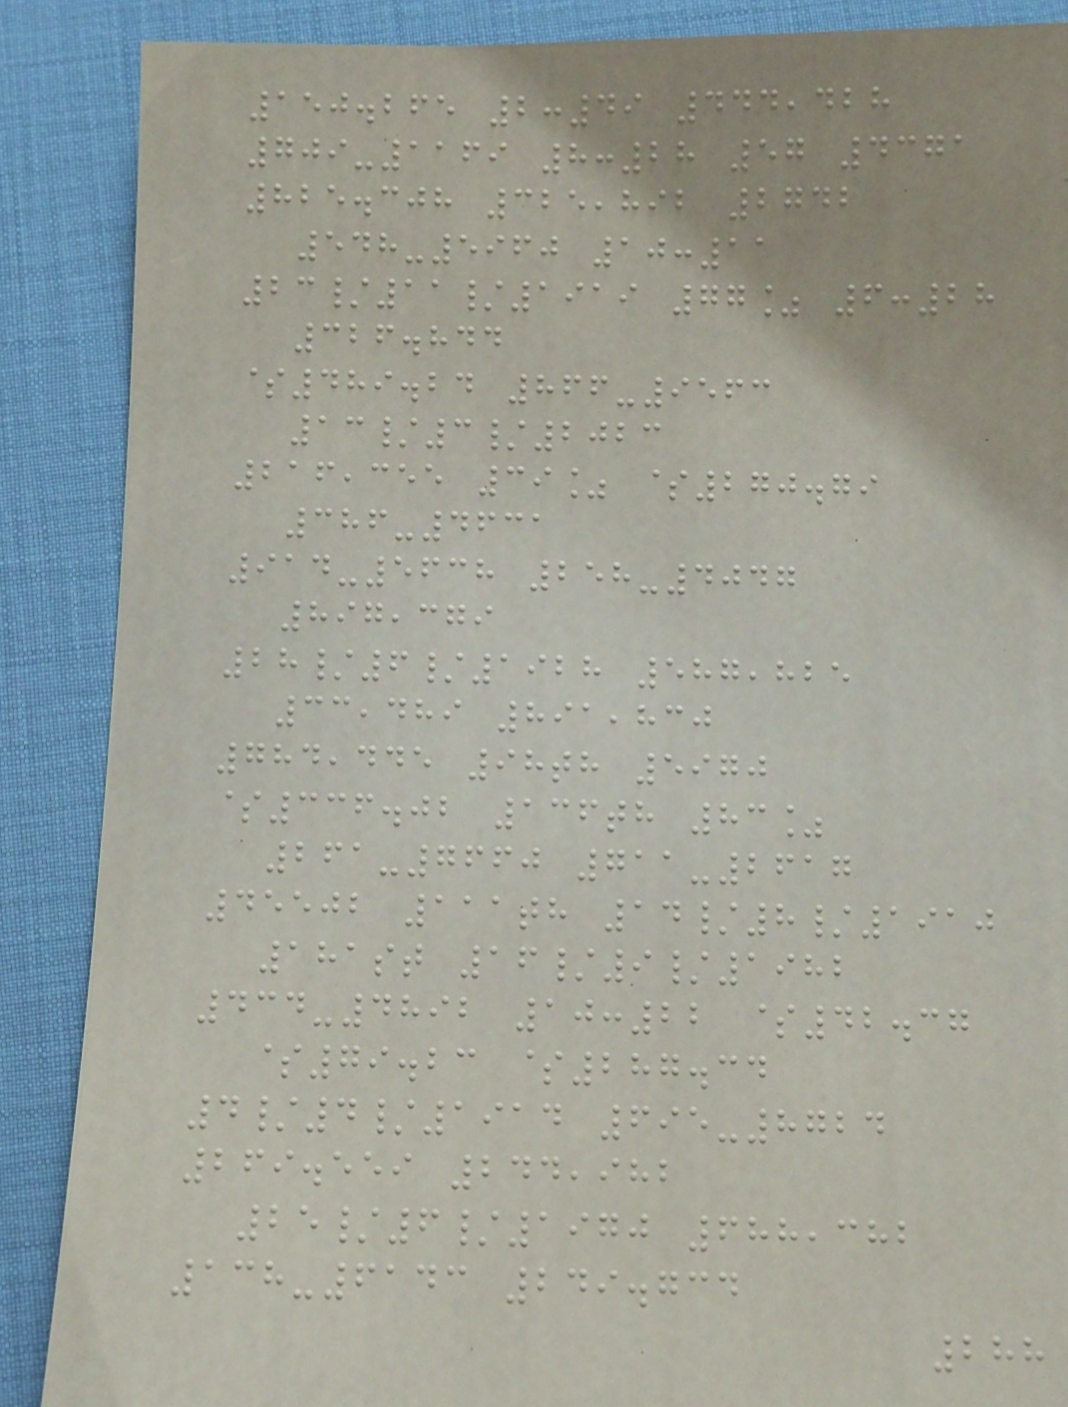150.265 2:49 444,428
709-1169 8:28 57 4371
825.308 325,892 2742
548-5960 10:11
23/11/1919 77% 6:28
326.844
$489.24 866-9563
13/3/2023
216,355 39% $270.79
386-4631
914-5638 258-4047
897,379
28/6/1928 587,825
33,489 891,830
784,445 98th 5970
$336.02 136th 83%
261-7660 711-2617
45502 111th 14/8/1910
181st 16/9/1982
434-4892 10:22 $42.37
$79.23 $287.34
4/4/1914 695-8724
269.559 244,982
25/6/1970 688,382
138-6143 249.734
288
